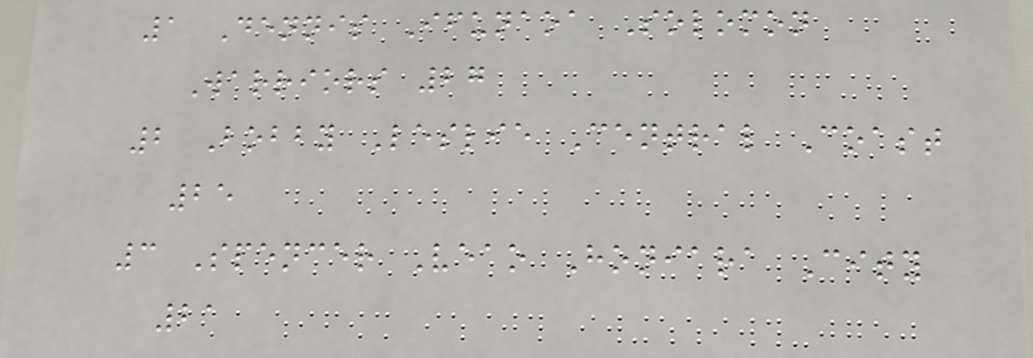1 Dennis Ifunaoa Solomon
Warriors 27
2 Bobby Leslie Central Coast
25
3 Spencer Veao Honiara City
21
